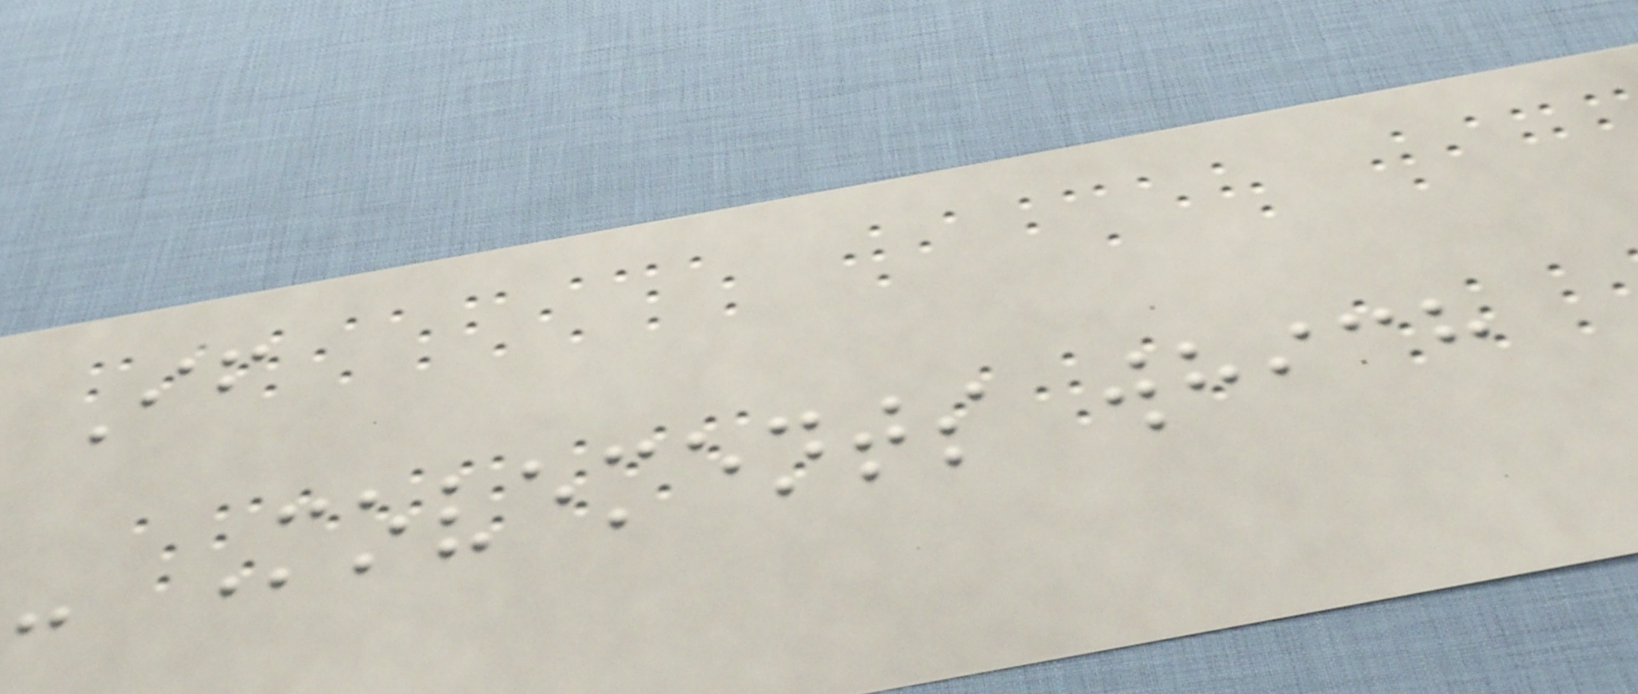If
- Movements which
